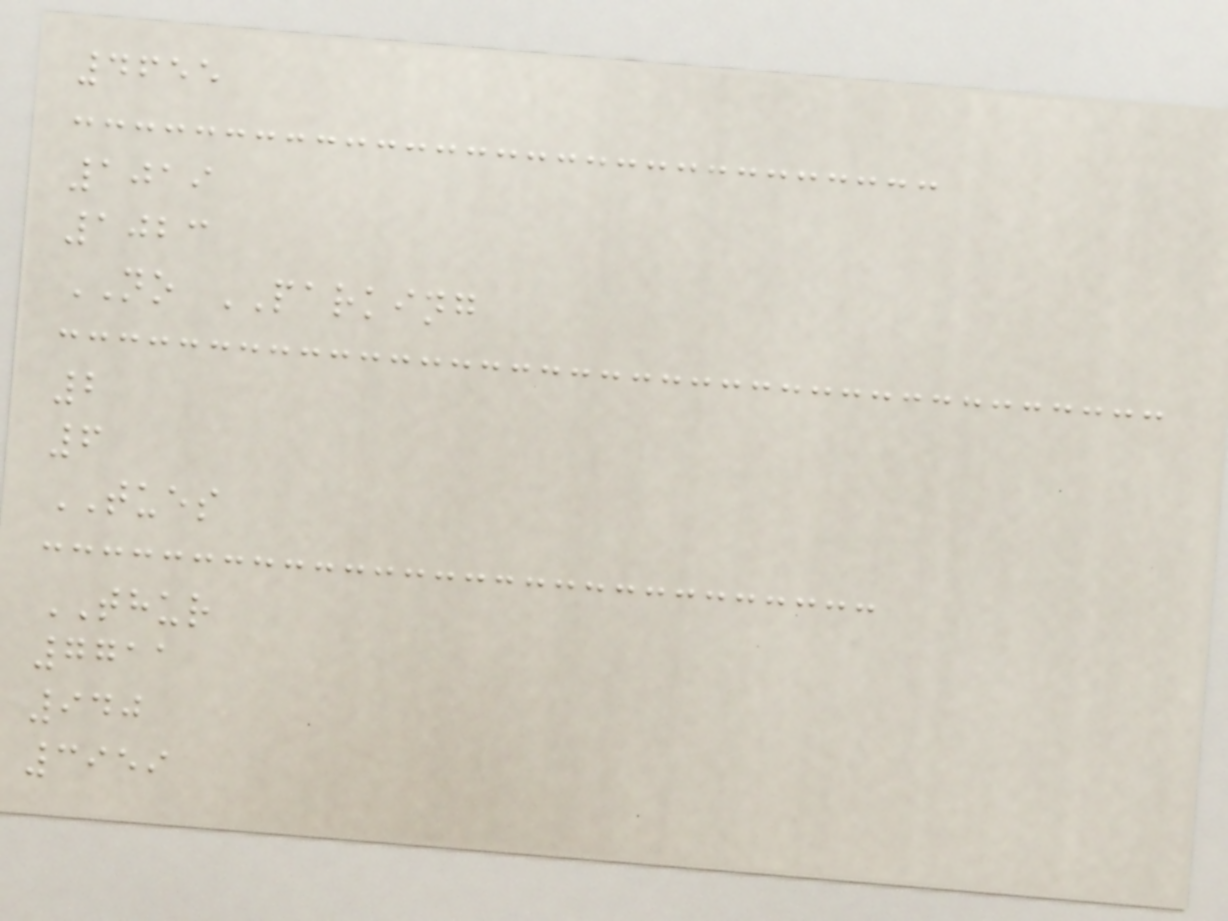4655
1019
1023
NO PARKING
2
6
TUES
THUR
7711
940
3959
